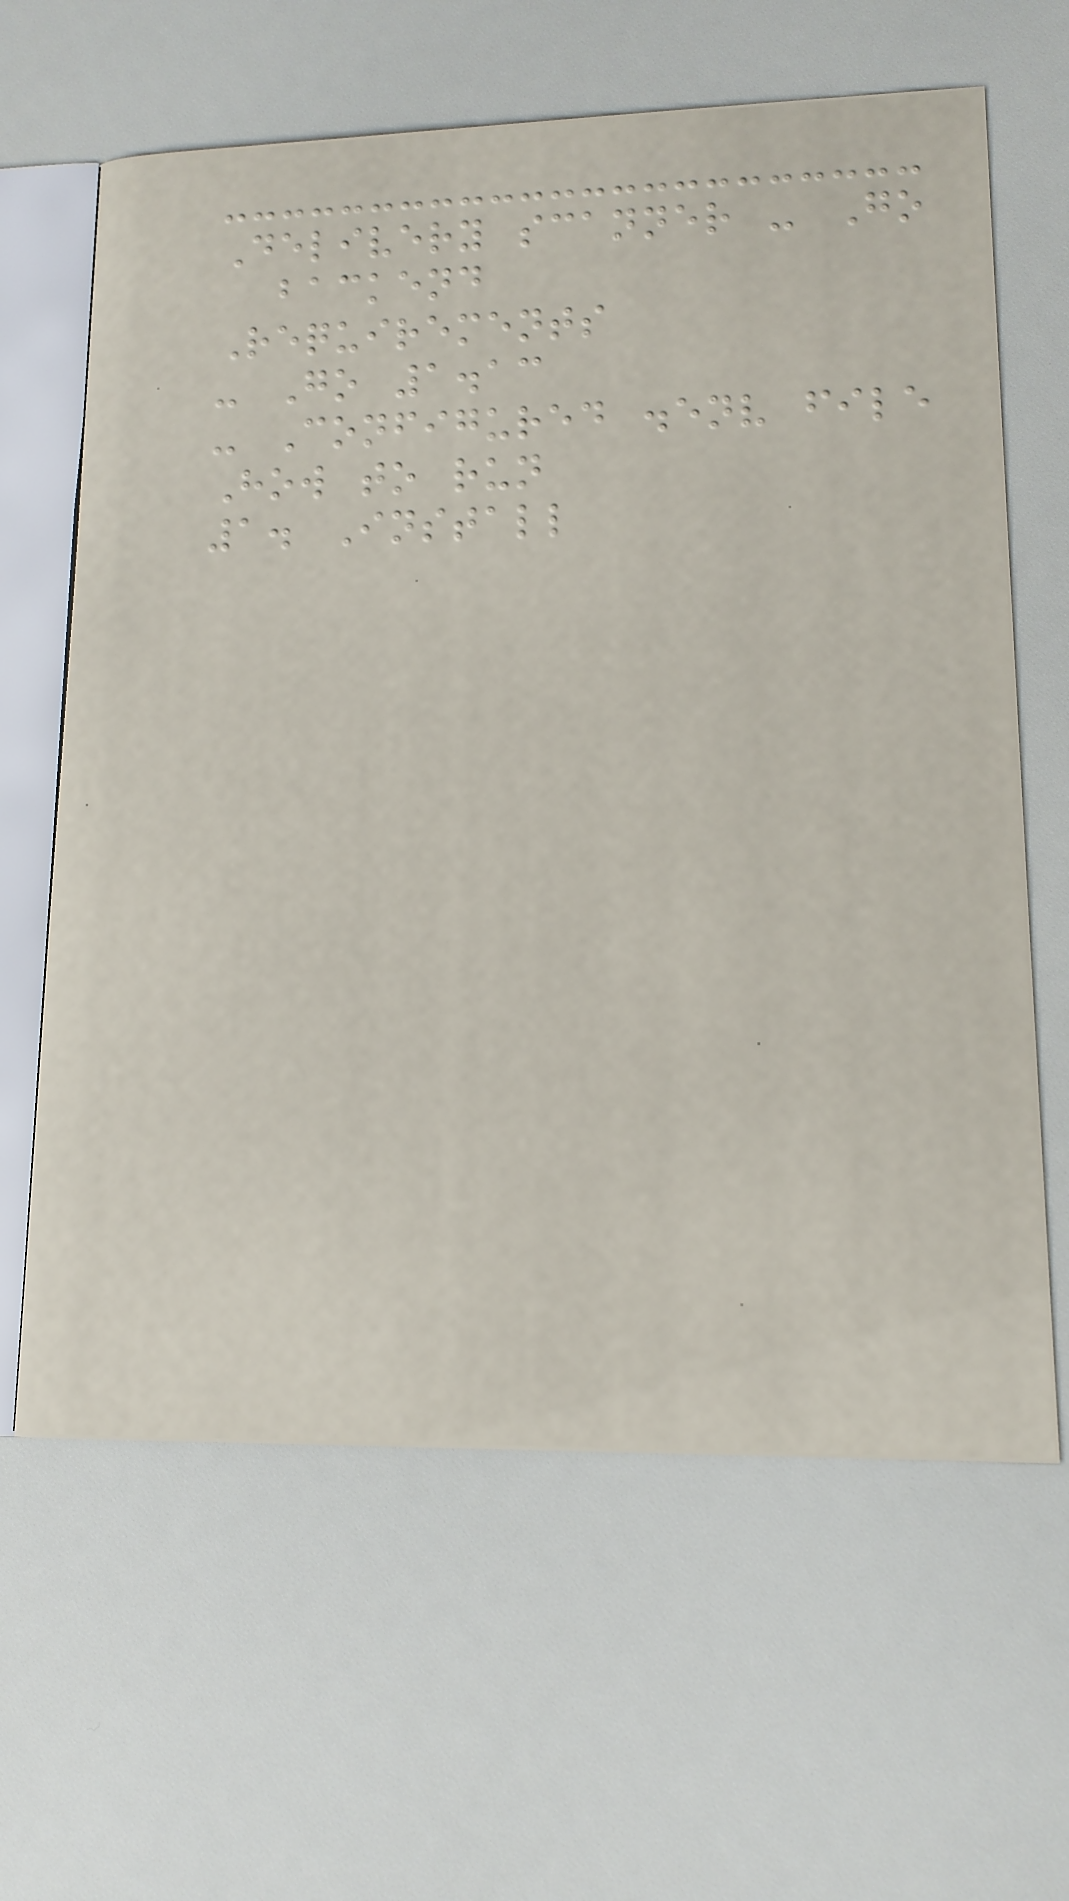Delivery scanner - Go
backend
Requirements
- Go 1.13
- Configured .env file
How to run
1. Install
